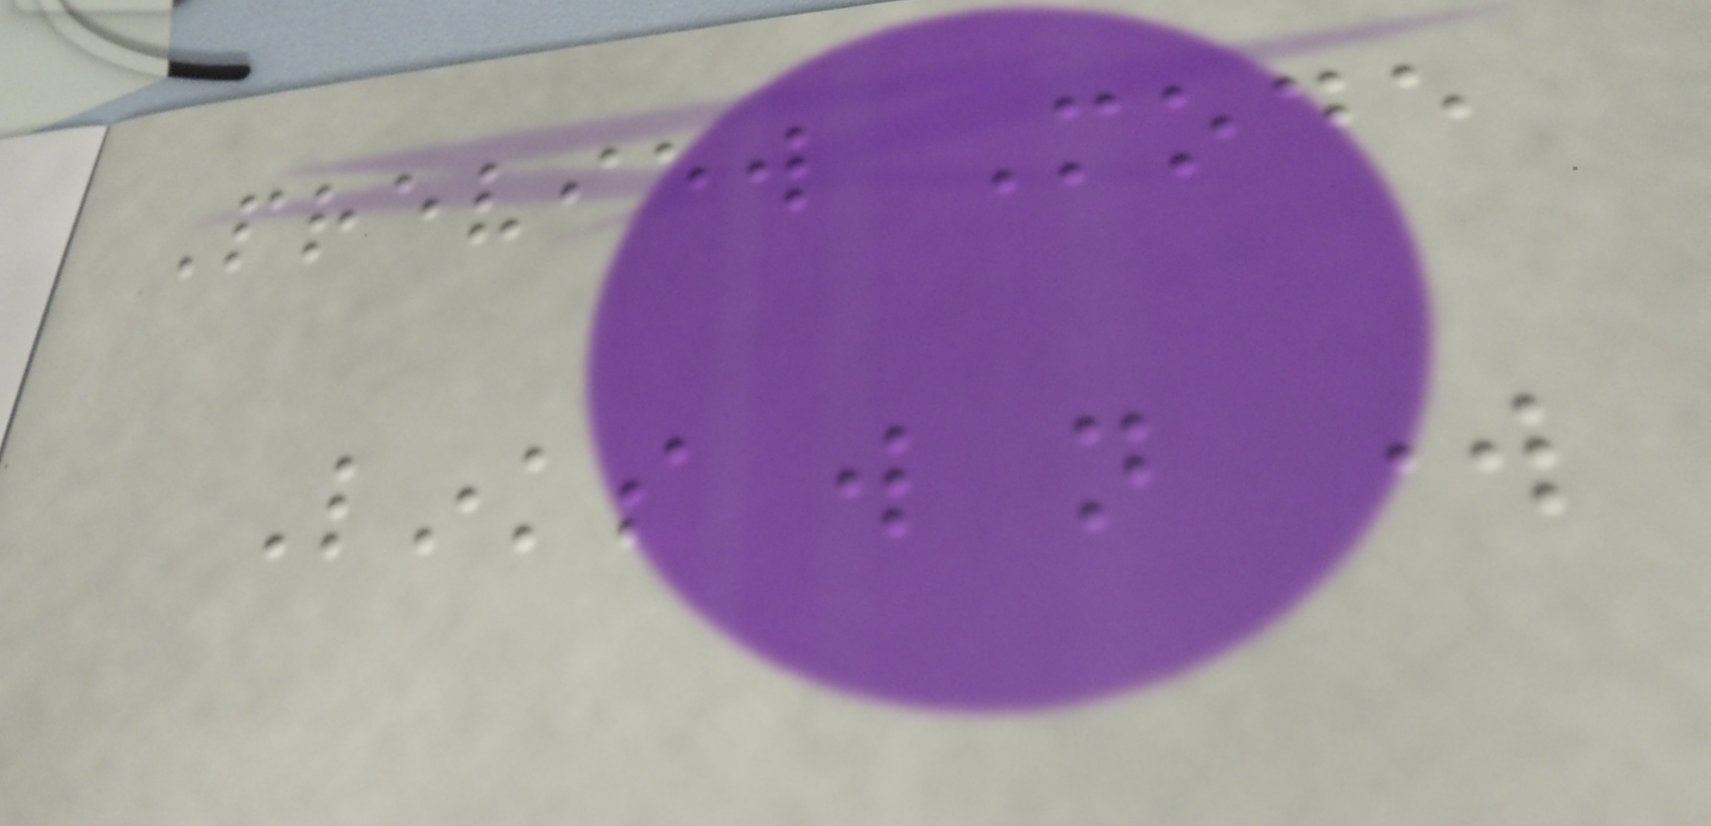Preview Mode
Links will not work
